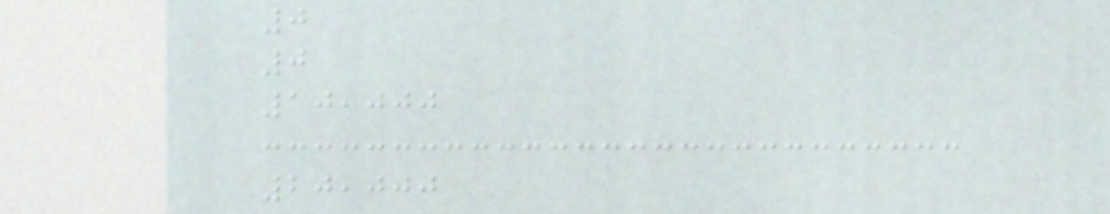0
0
10,000
20,000
